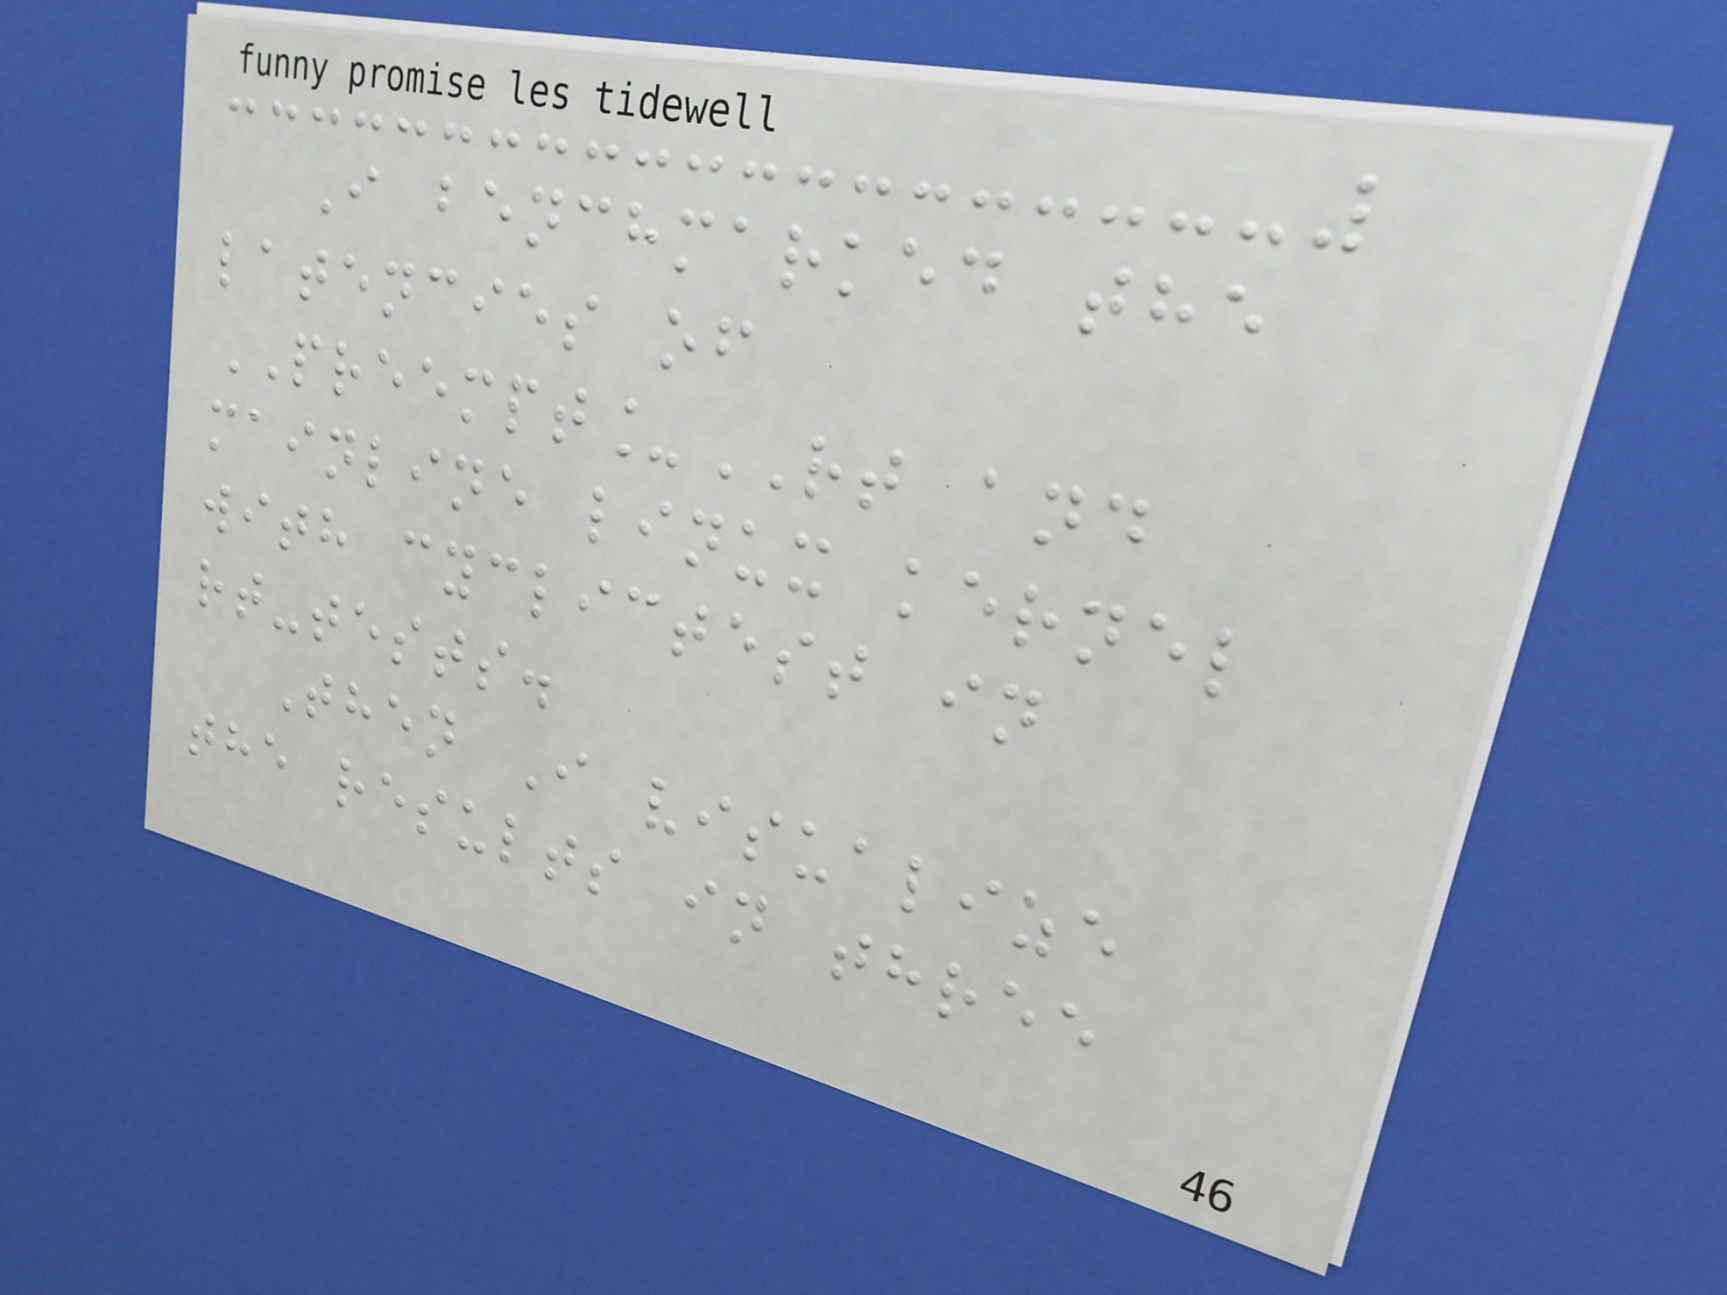I benchmarked the
latencies of
PREEMPT_RT and
mainline linux kernel
with cyclictest in
rt-tests.
Then I visualize
the results in three
